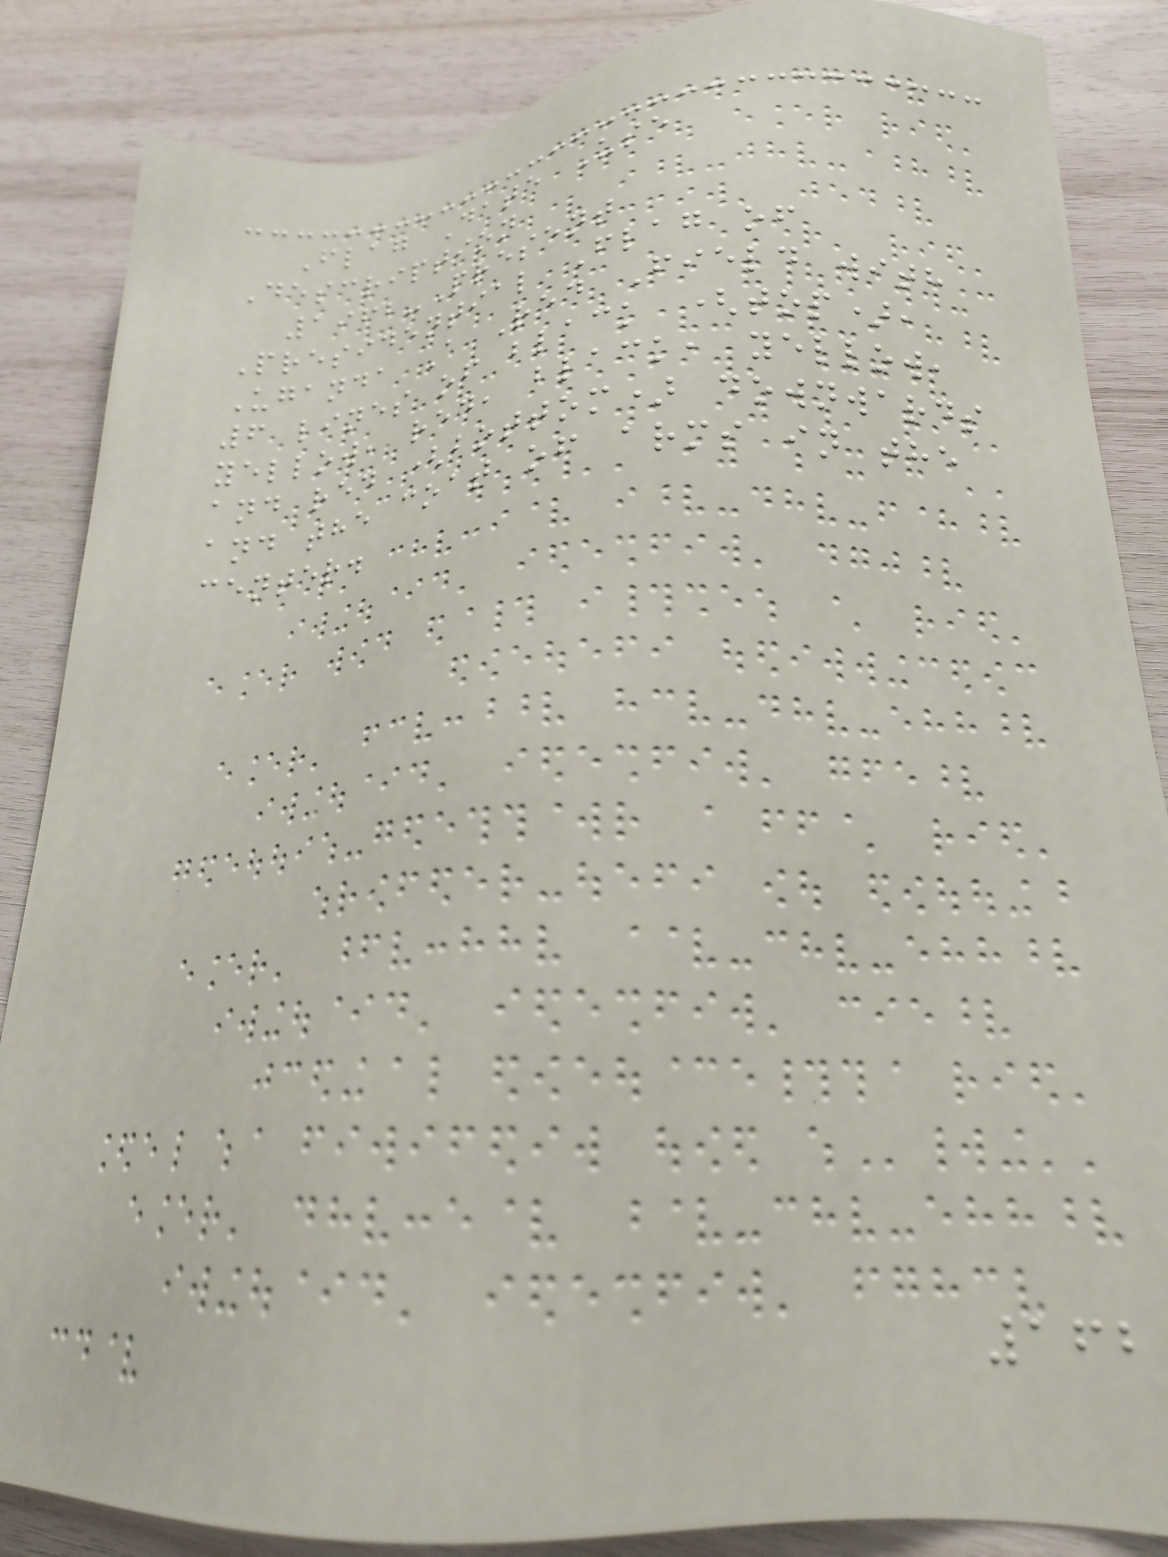Flag Date Use
Description
1962-Present
Presidential Flag of
Uganda A Red Field with
6 lines of black (top),
yellow, red, black, yellow,
and red (bottom) downwards
and the coat of arms in the
center.
162
